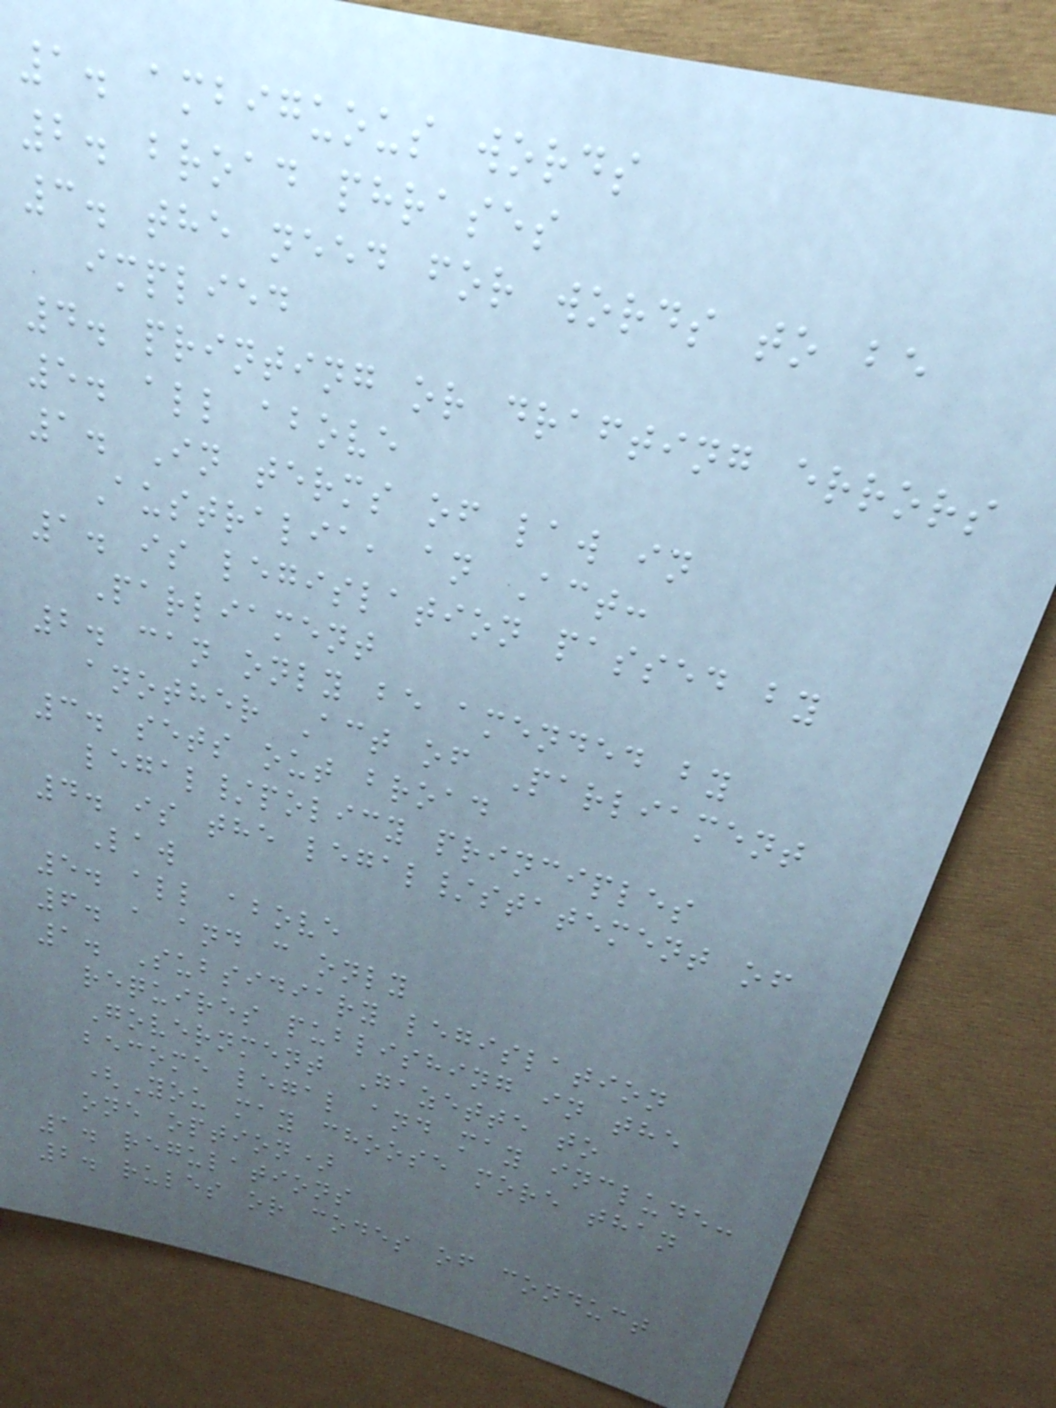1. ambiguous words
2. broad phrases
3. the need for words to be
implied
4. printing or drafting errors
5. all above
1. In terms of law in
Australia, an Act:
1. is legislation passed by
Parliament
2. can only be amended by
another Act of Parliament
3. sets out broad
legal/policy principles
4. is the legal/statement of
Law
5. all above
6. a and c only
1. Subsidiary legislation
requires publishing in the
Government Gazette to
become legal and may include:
(You may choose more than
one option)
1. regulations
2. rules or codes of conduct
